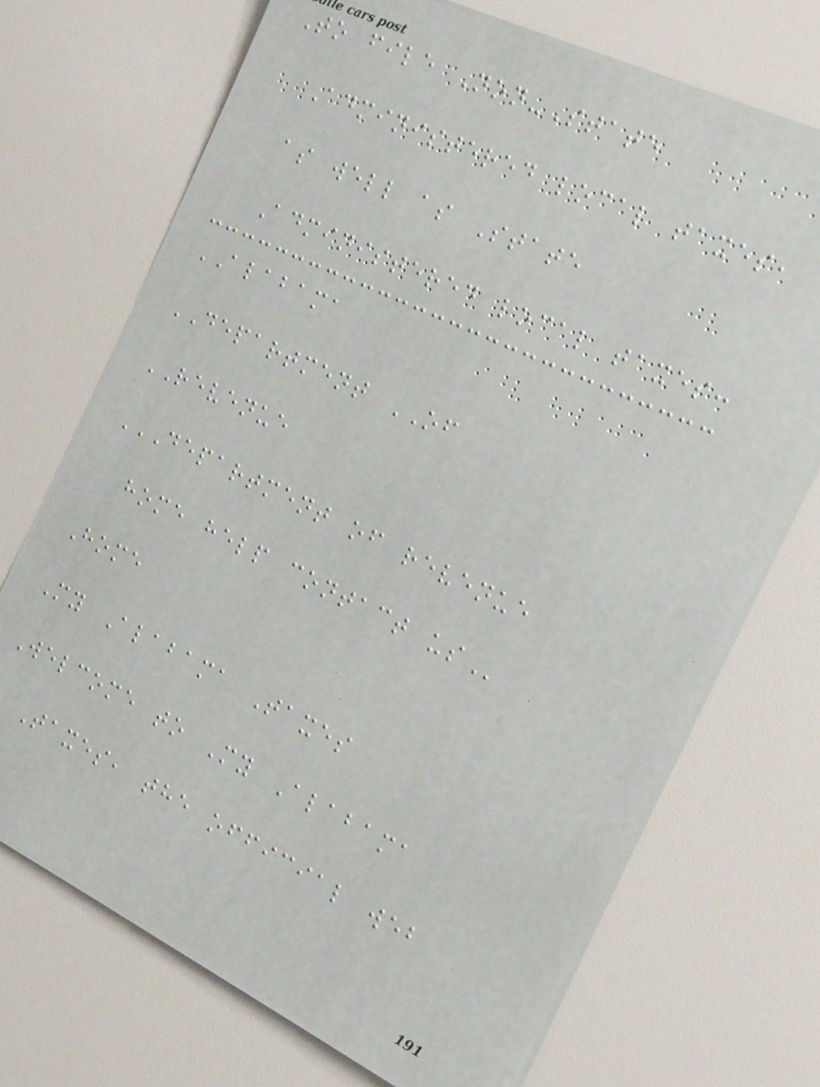To file Non-State
Administered local taxes,
as well as State
Administered local taxes:
ALABAMA
DEPARTMENT OF
REVENUE
DEPARTMENT OF REVENUE
HOME HELP CONTACT US
Home
My Alabama Taxes
Welcome to My Alabama
Taxes, the official web
